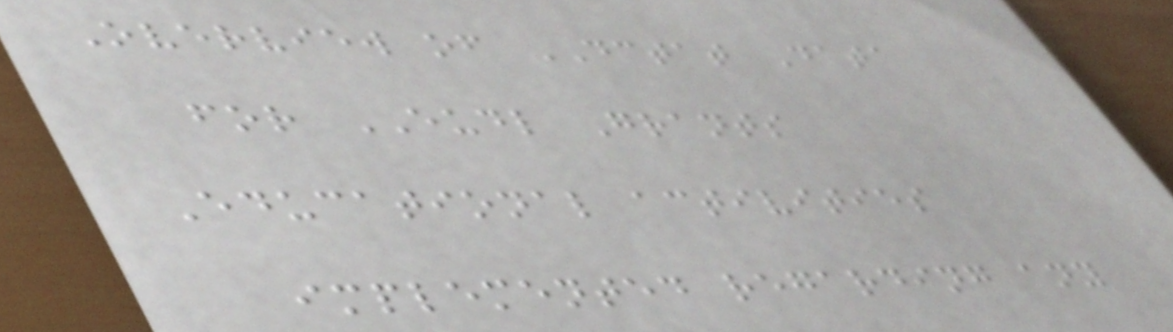Overview of DCTAT Data
for EUDL Grants
Educational activities
implemented regarding any
